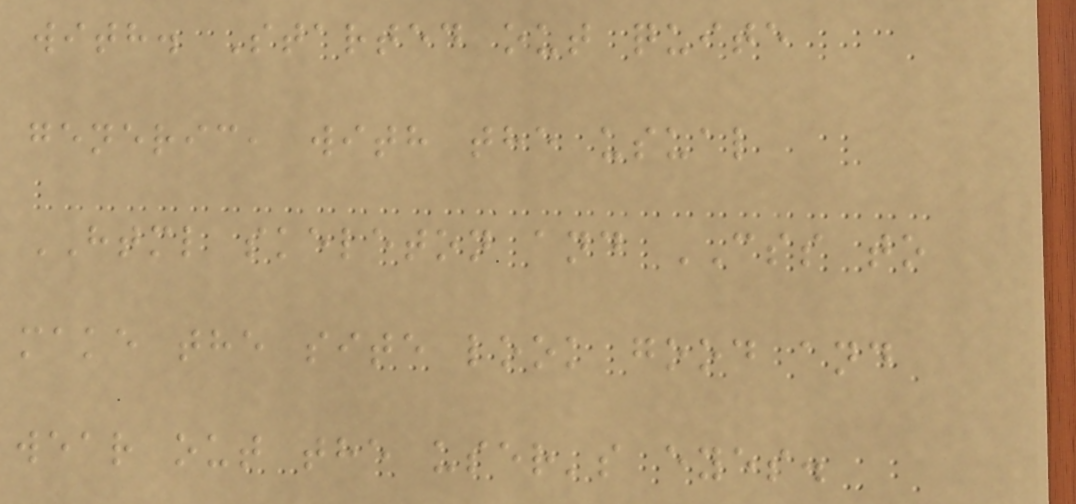with. Started out quite
generic, with the usual
HTML skeleton and CSS to
make the site look good and
wear out the user's eyes.
